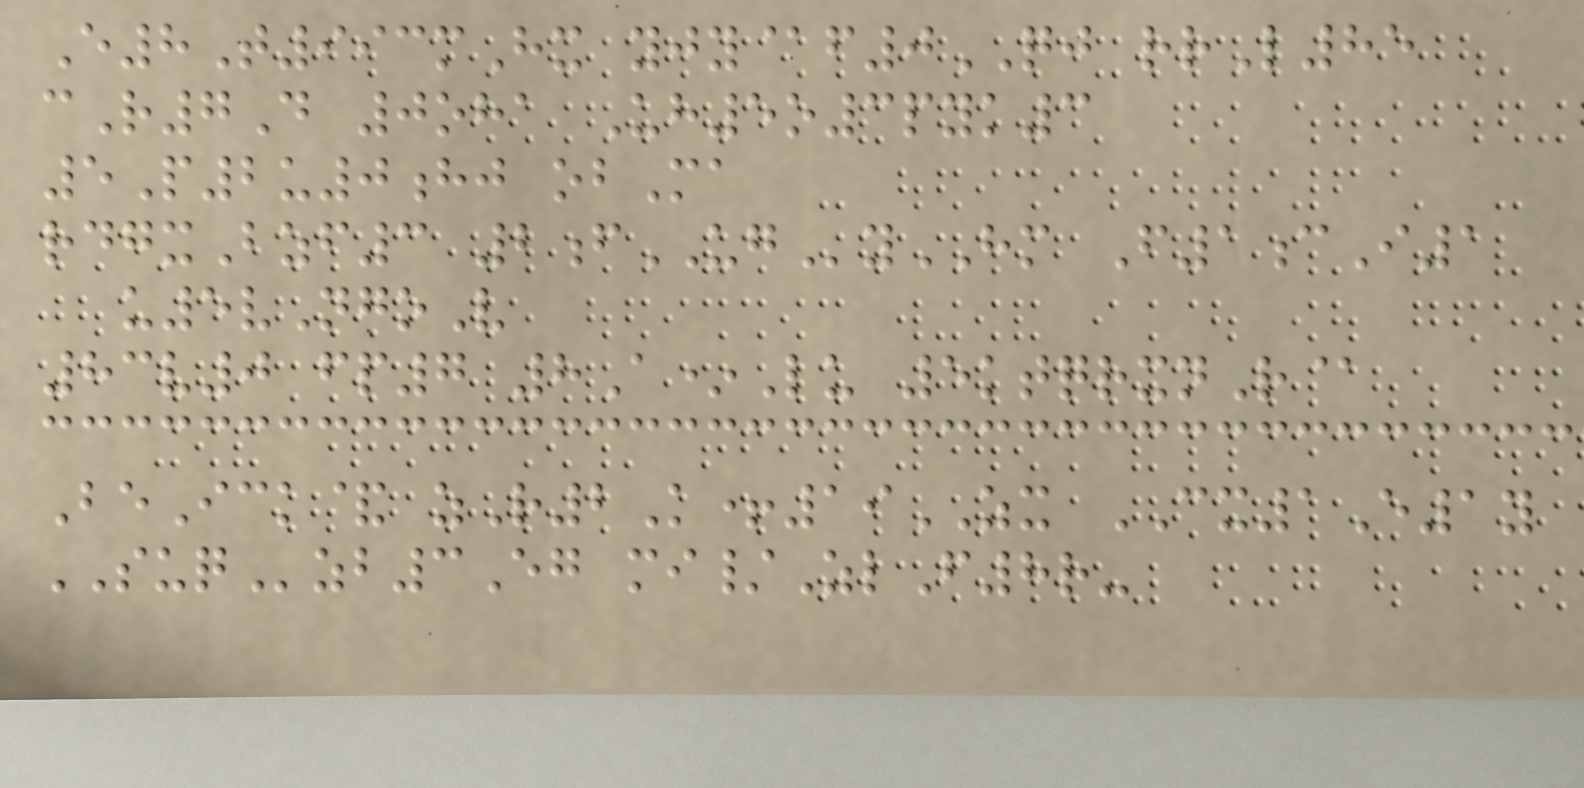E8T993mHx yjy@f0QJ rrL85
cR7D 0oha Uh5o3pyk3
5P2u0hj obMa
rdgxBzf3 2fUGyHM F1cI1
u5vNgoV
83v0 fp7 8A*Lu 5ktqrxnR@
BeIck& zR2K+19ZX CX1E1y
SUQzb3Eg mi/ZlF8r-
